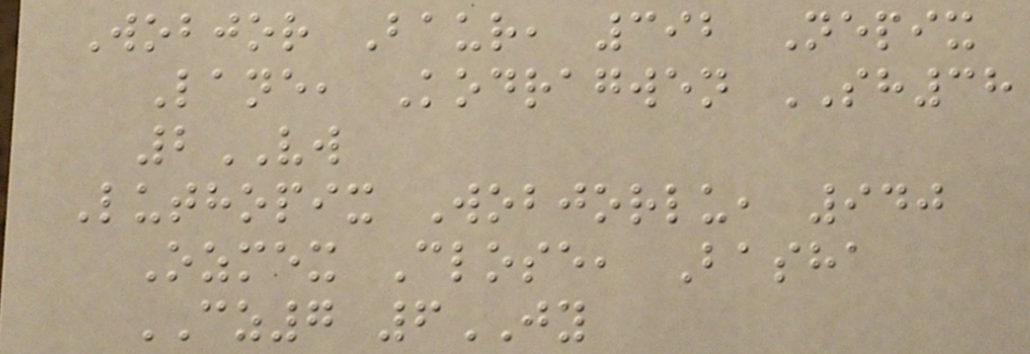Wobjor Baur, 392 Nepix
Lane, Kodragwen SH38
2VW
Luthopix Wobjorlu, 940
Ozmex Close, Basha
CZ7 6JY
